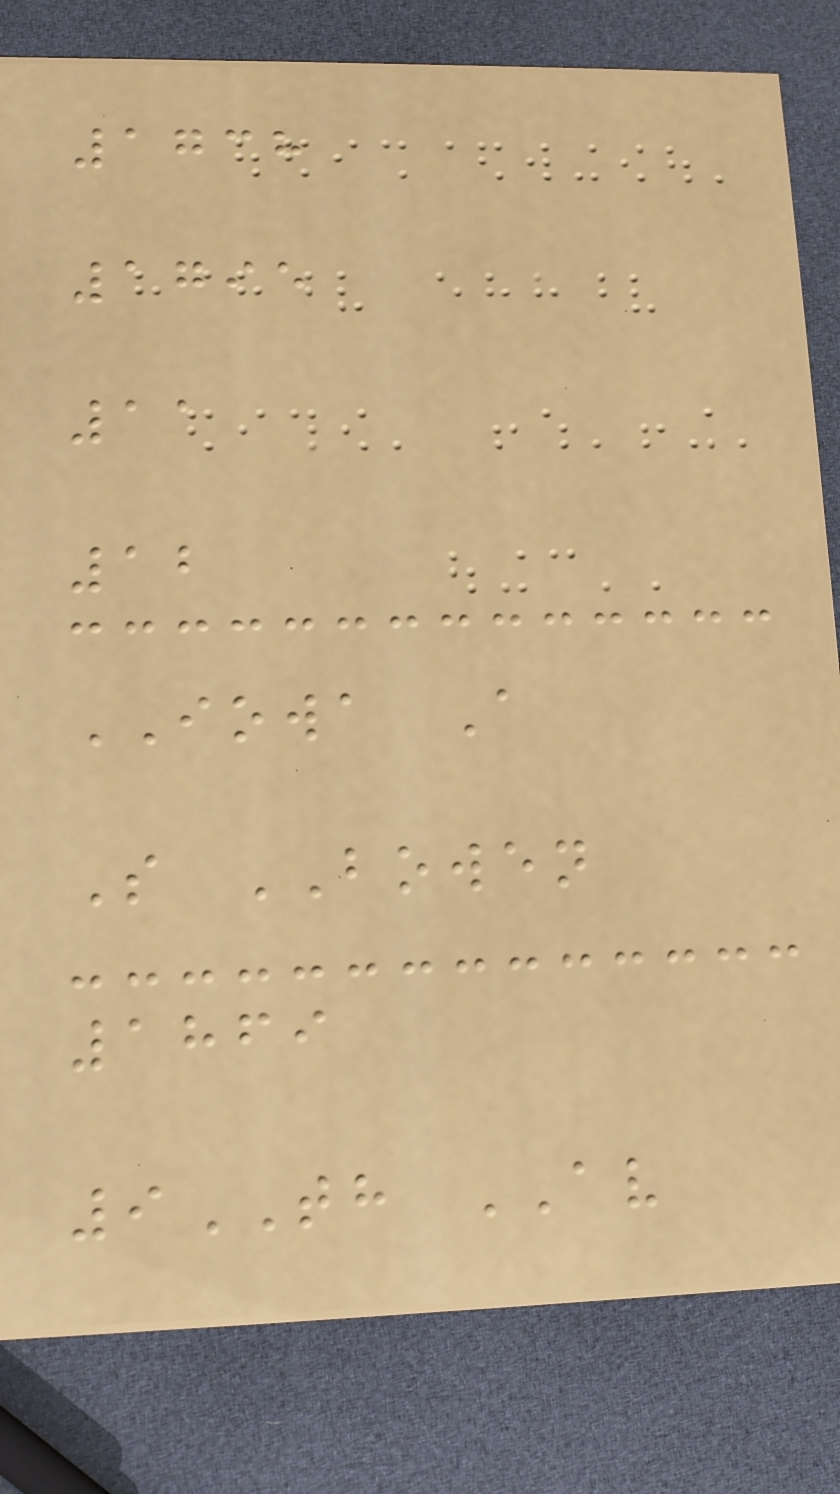1738
1795
11
12
IOWA A
S BOWEN
1869
9TH AV
